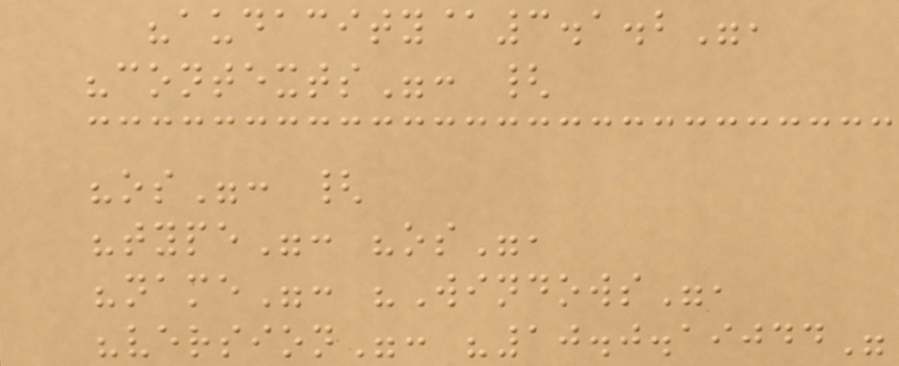"audacity@3.1.2",
"contexts": {
"os": {
"type": "os",
"name": "Windows",
"version": "10.0.19044"
